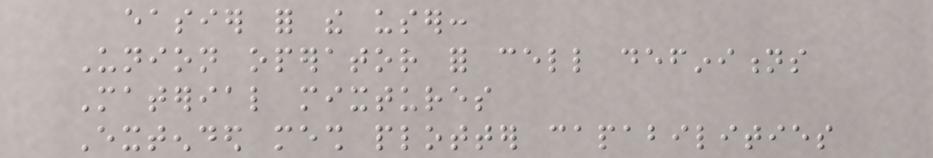easier for the user:
Union operator for cell definitions
Material mixtures
Extended mesh plotter capabilities
